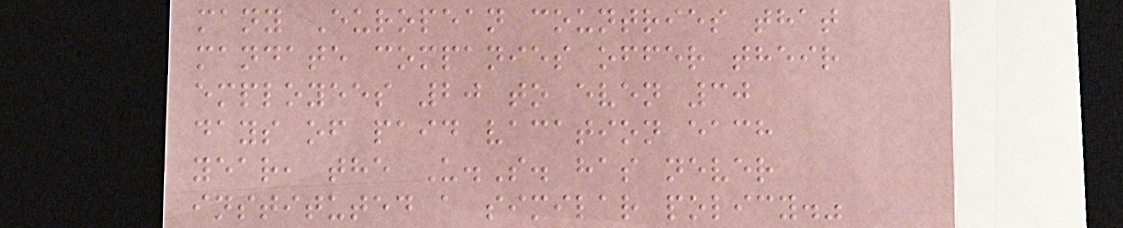many European countries that
mandate companies offer their
employees 20 to even 30
days of paid vacation each
year, the U.S. has never
instituted a similar policy."
